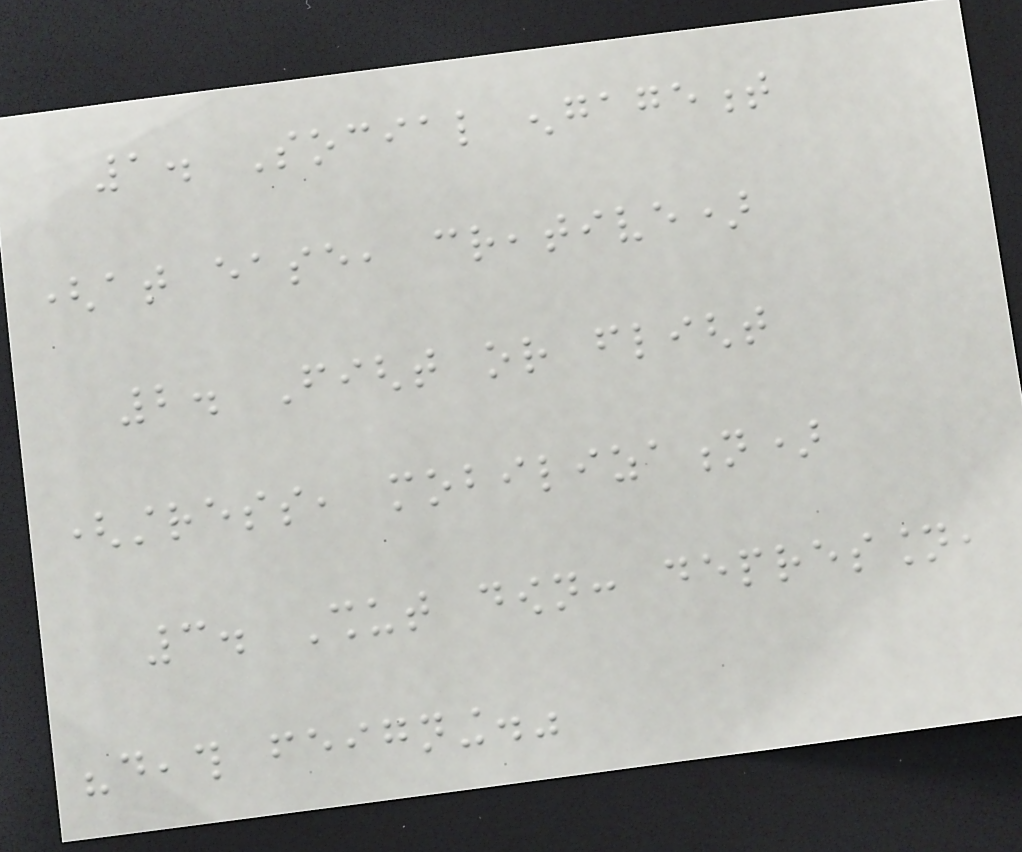1. Social engagement
(at ease, creative)
2. Fight or flight
(stress, mobilization)
3. Shut down: depression,
"death feigning."
